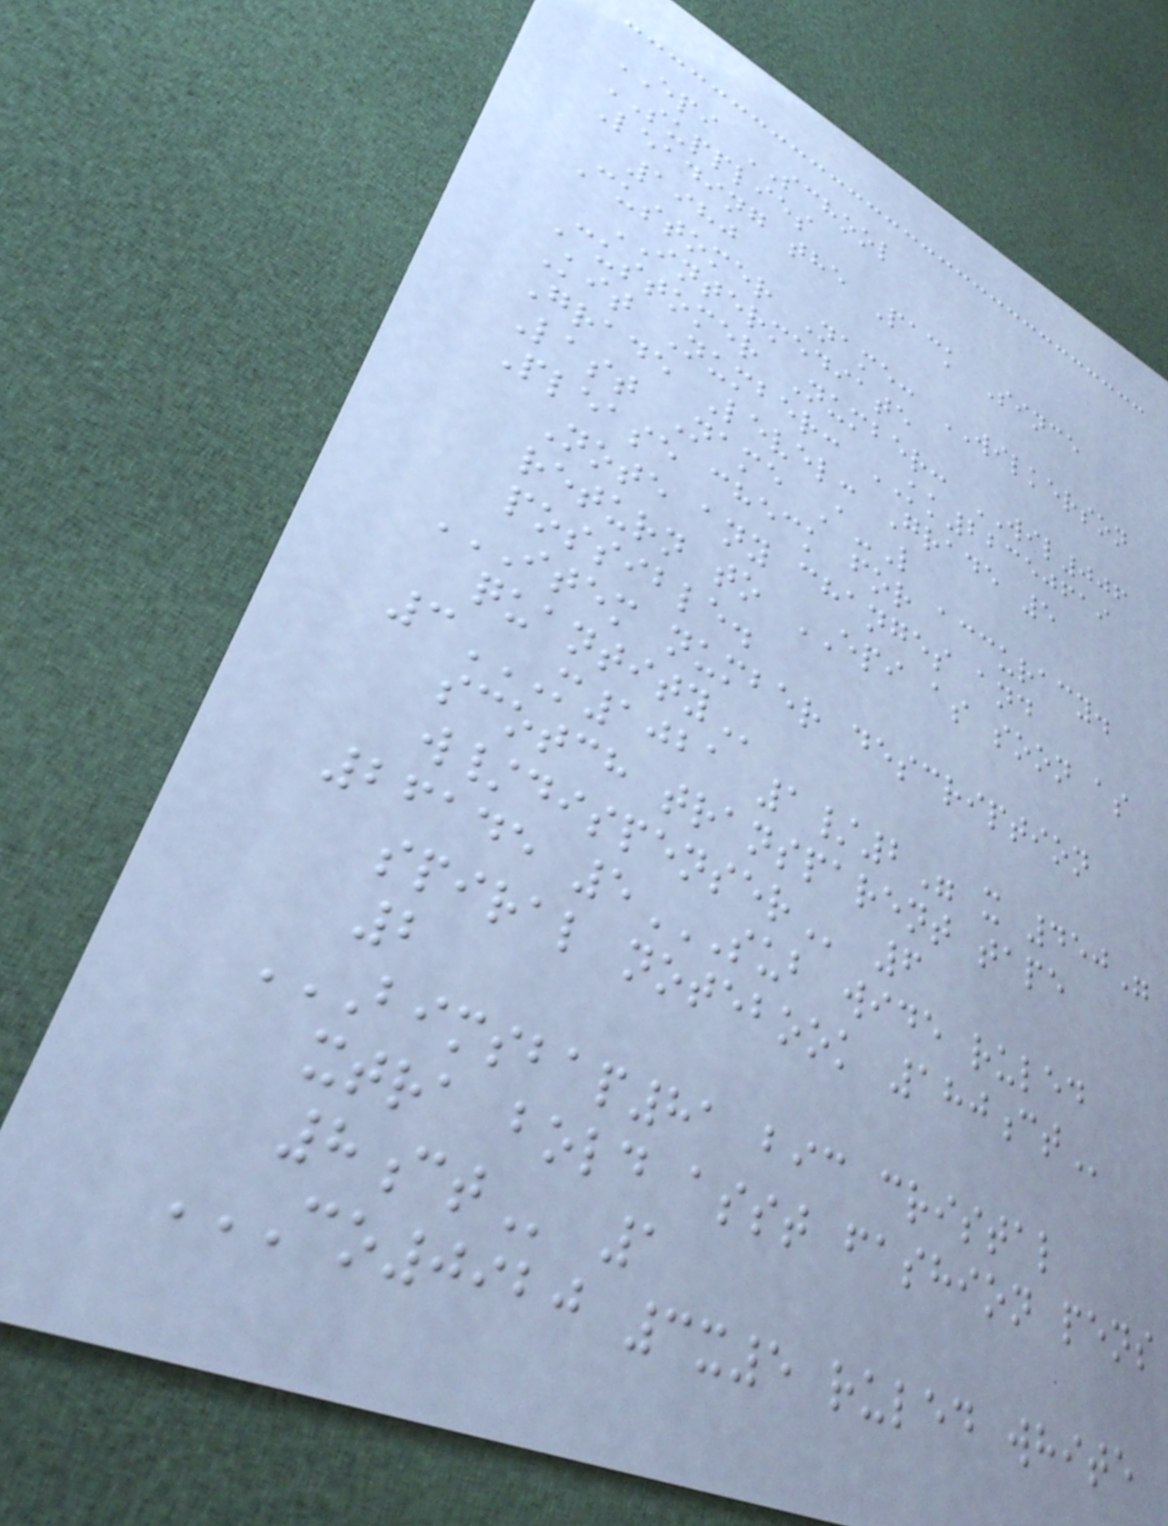EPI SCHOOL
SUPPLIES
Leading the Pack Since
1980
Customer Name: WILKERSON
INTERMEDIATE
Customer Number: WIL006
Kit Number: KK22350619
Grade Level: Grade 5
Last Name A-L
Please check for accuracy.
Note any changes and
return to EPI as soon as
possible.
ITEM NUMBER DESCRIPTION
QUANTITY
3M1021 1/2" X 450"
SCOTCH TRANSPARENT TAPE
W/DISPENSER 6
26145 5SUB WIDE RULED
SPIRAL NOTEBOOK 180CT
2
BIMSBAP81 BIC CRISTAL
XTRA BOLD ASST FASHION PENS
8CT 1
CO0920 3X5 RULED WHITE
